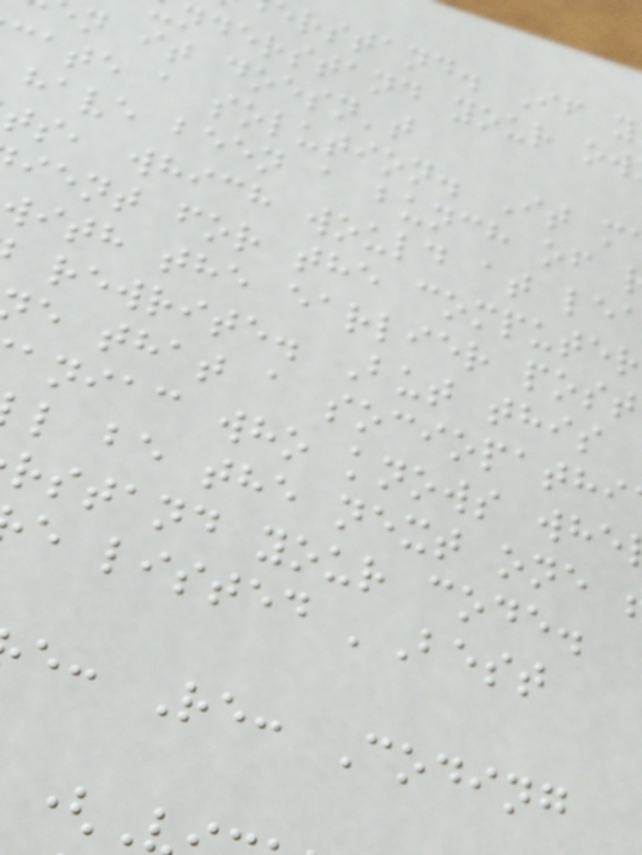rstand. If y
nderstand your ow
n it doesn't
cate a solution. It m
have been a bunch of
ts, which would at le
ient for the computer
ith the earlier post
rewrite. But this
e that a sociopathi
aniac who knows whe
l be the next one
rstand your code.
e listed 'Best
e: Re: Coding
